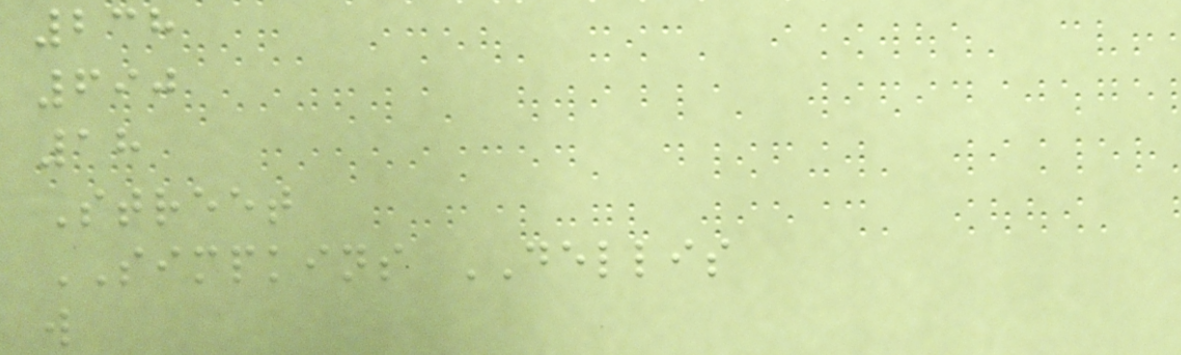238
690
18
Street
SIMPKINS DELLIS
w
